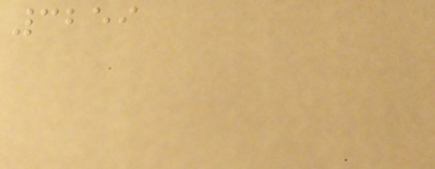3259
